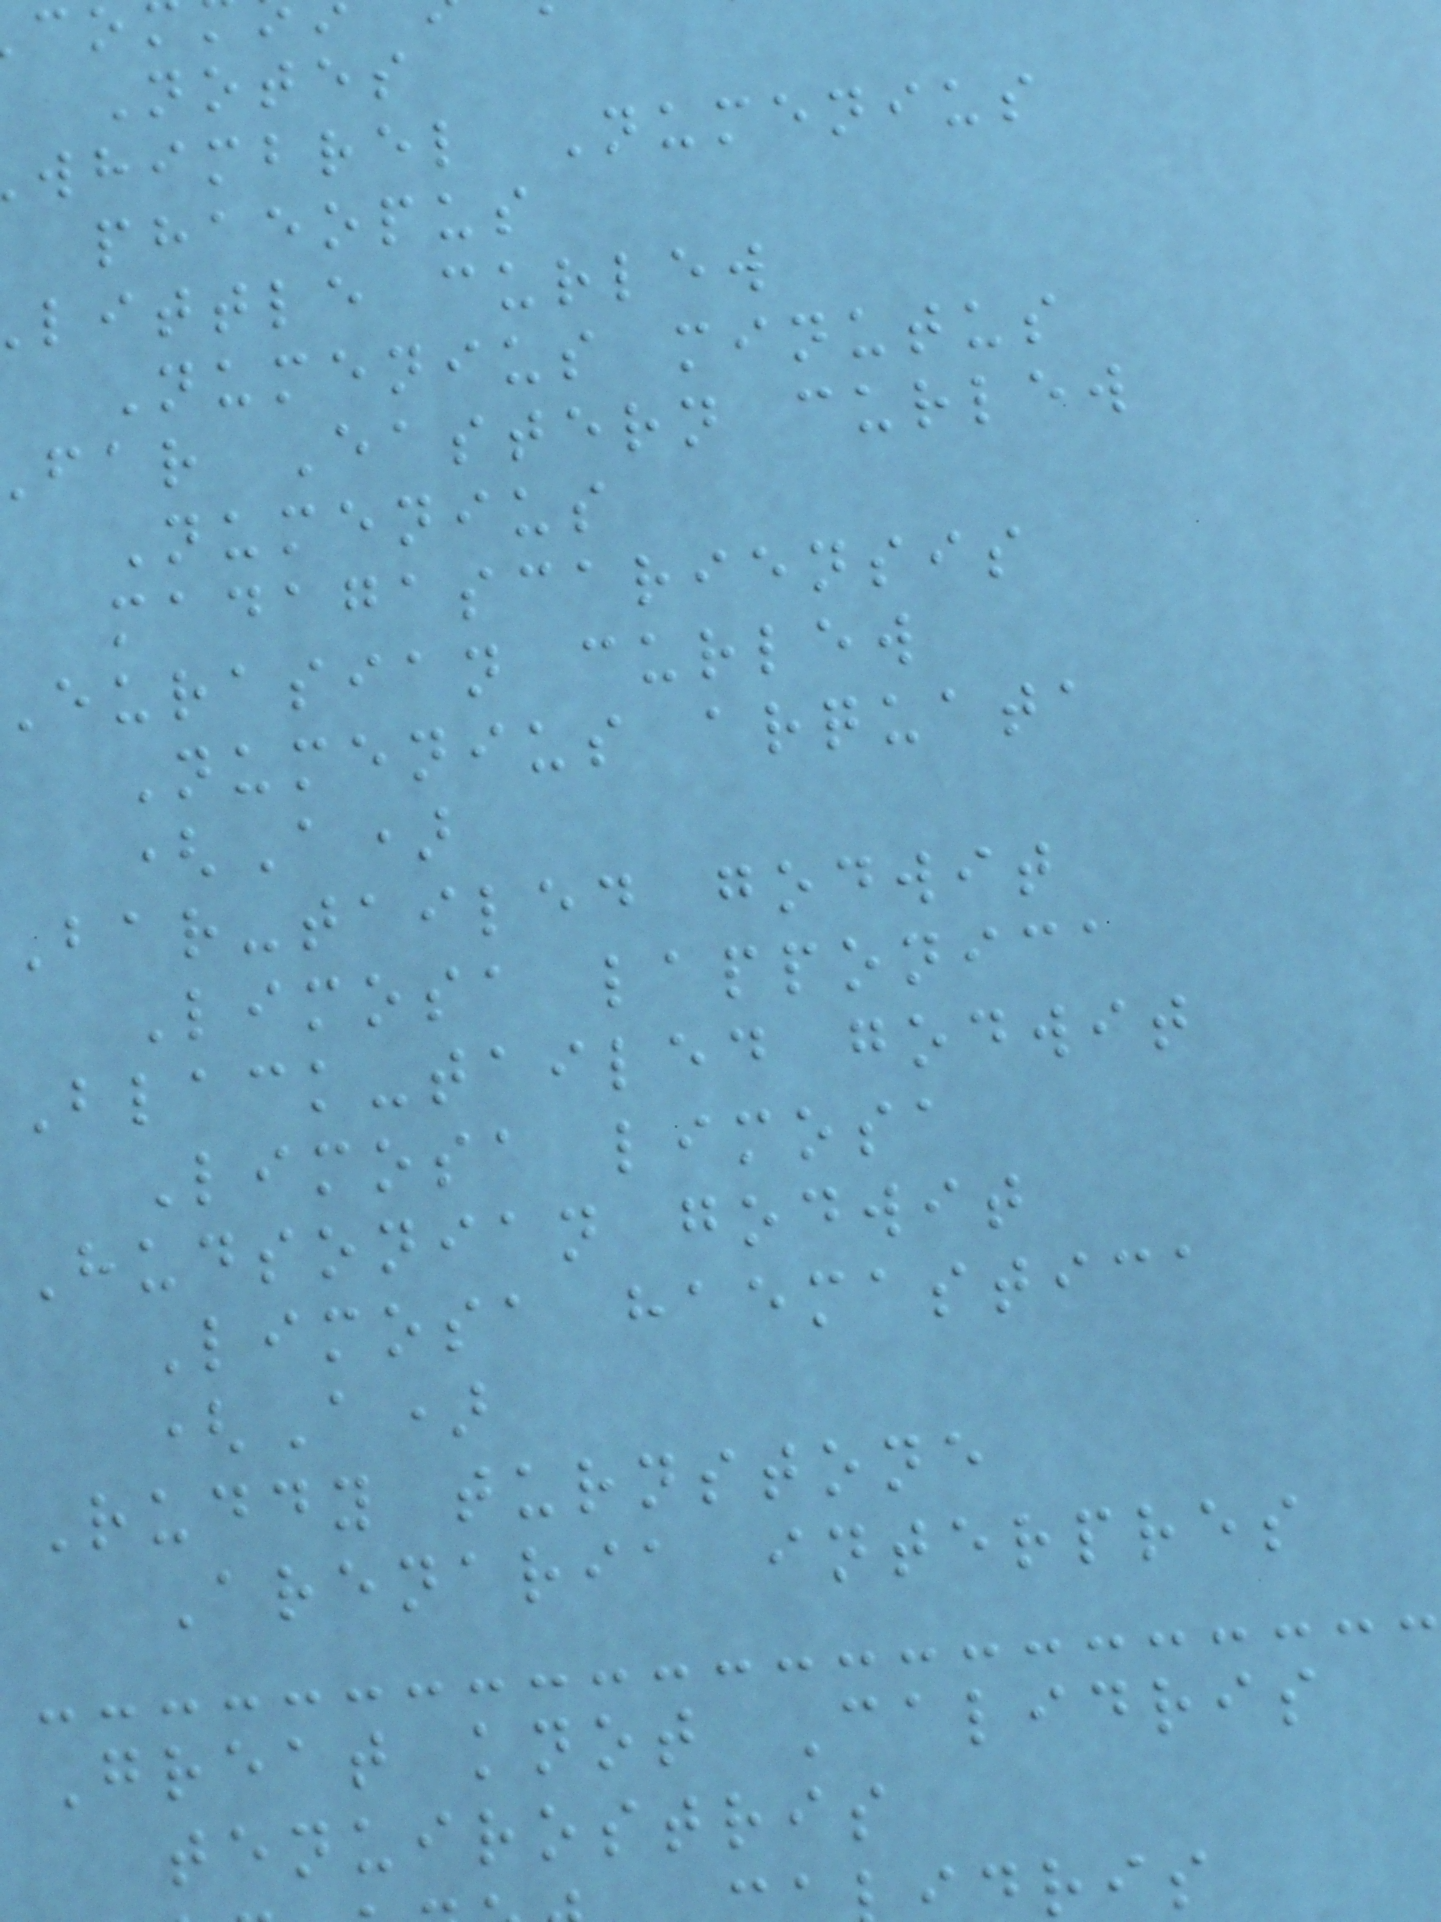Notes
whimbrel Numenius
phaeopus
little curlew
Numenius minutus
far Eastern curlew
Numenius
madagascariensis
eurasian curlew
Numenius arquata
(A)
Bar-tailed godwit
Limosa lapponica
Black-tailed godwit
Limosa limosa
Hudsonian godwit
Limosa haemastica
(A)
Ruddy turnstone
Arenaria interpres
Great knot Calidris
tenuirostris
